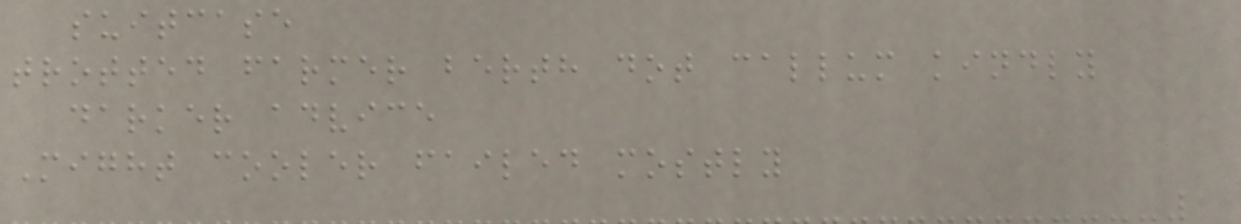suitcase
trotted farmer berth dot callum kindly
darker advice
Might cooler failed mostly
